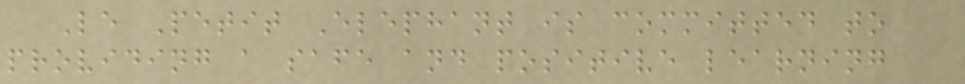Le Petit Elephant is committed to
providing a safe and positive learning
